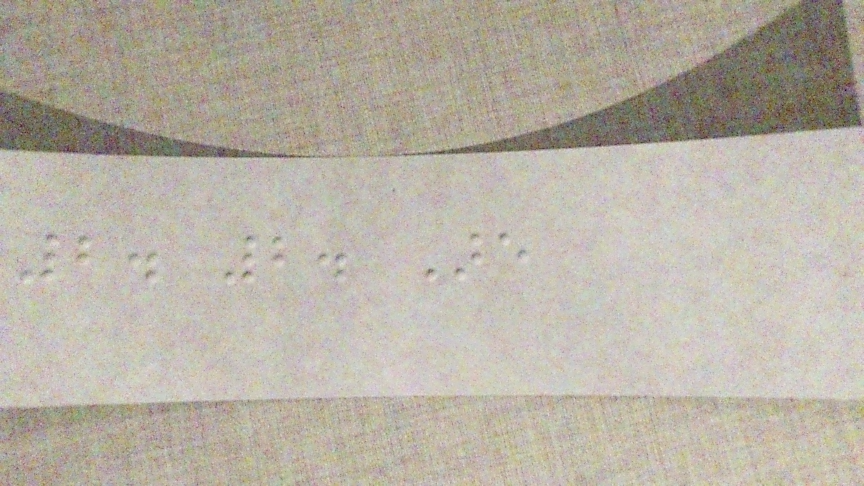2. 2. Are
